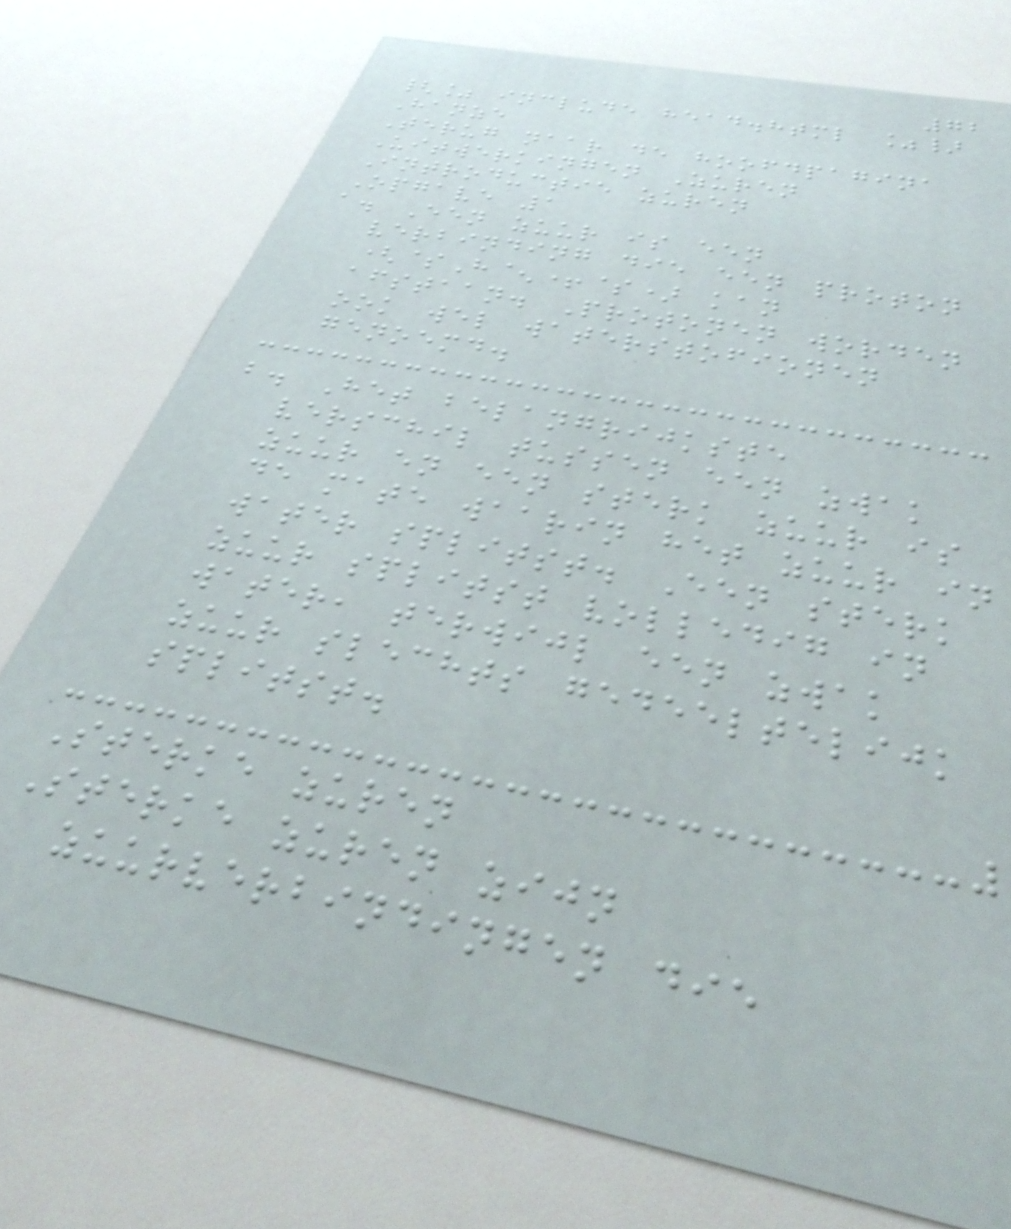72
{% include head.html %}
Hanze
Terug naar de hoofdpagina
Uitwerkingen Zuren
Introductie zuren
Opgave 1
a. Een zuur is een
verbinding die een proton
($H^+$) kan
afstaan. Protonen worden
ook wel waterstofionen
genoemd.
b. Het belangrijkste
verschil tussen een zwak
zuur en een sterk zuur is
de mate waarin het zuur in
water splitst. Een sterk
zuur splitst volledig in
water, terwijl een zwak
zuur slechts gedeeltelijk
splitst.
Sterke zuren
Sterke zuren zijn
zuurverbindingen die
